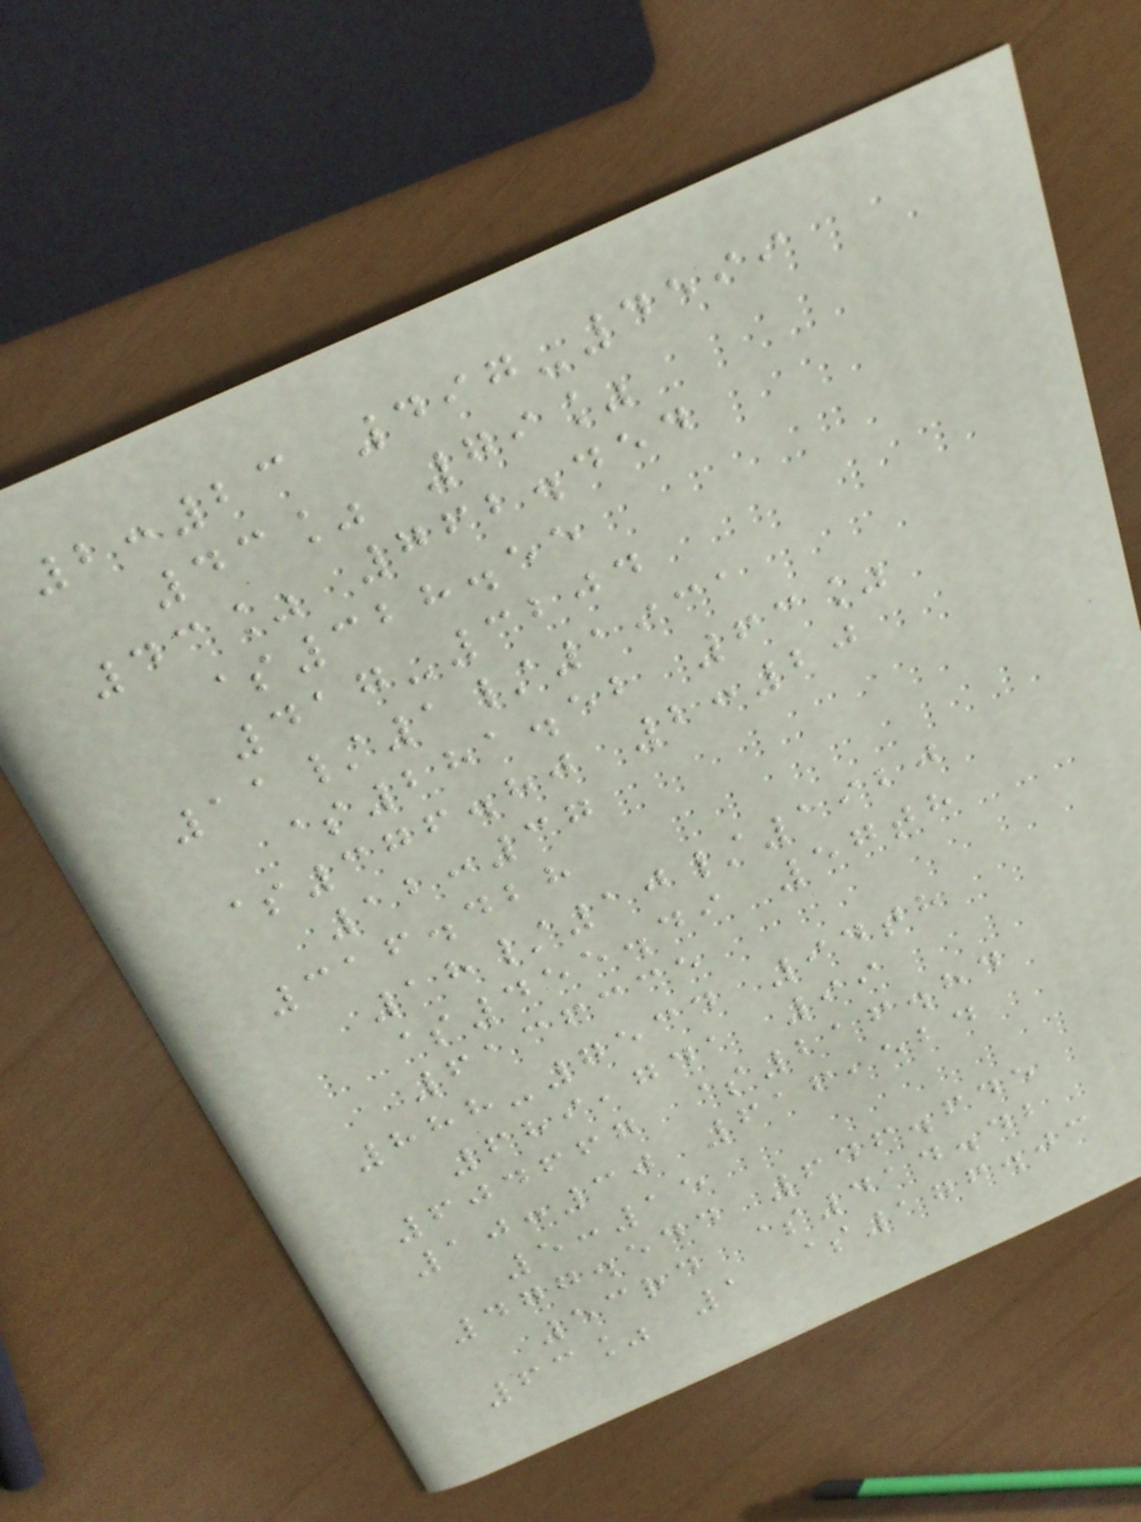2:23 497-4599
43% 79%
43% 762.454
$328.55
417-3204
11/1/1931
$281.52 63%
$376.80 2:20
12:37
316.428
18/10/1920
$455.49 57th
6136335
888-7534 94th
689,741 99
604667 $216.84
10:30 616,524
5:15
477.544 646.645
53rd $414.42
63% 1 $176.03
